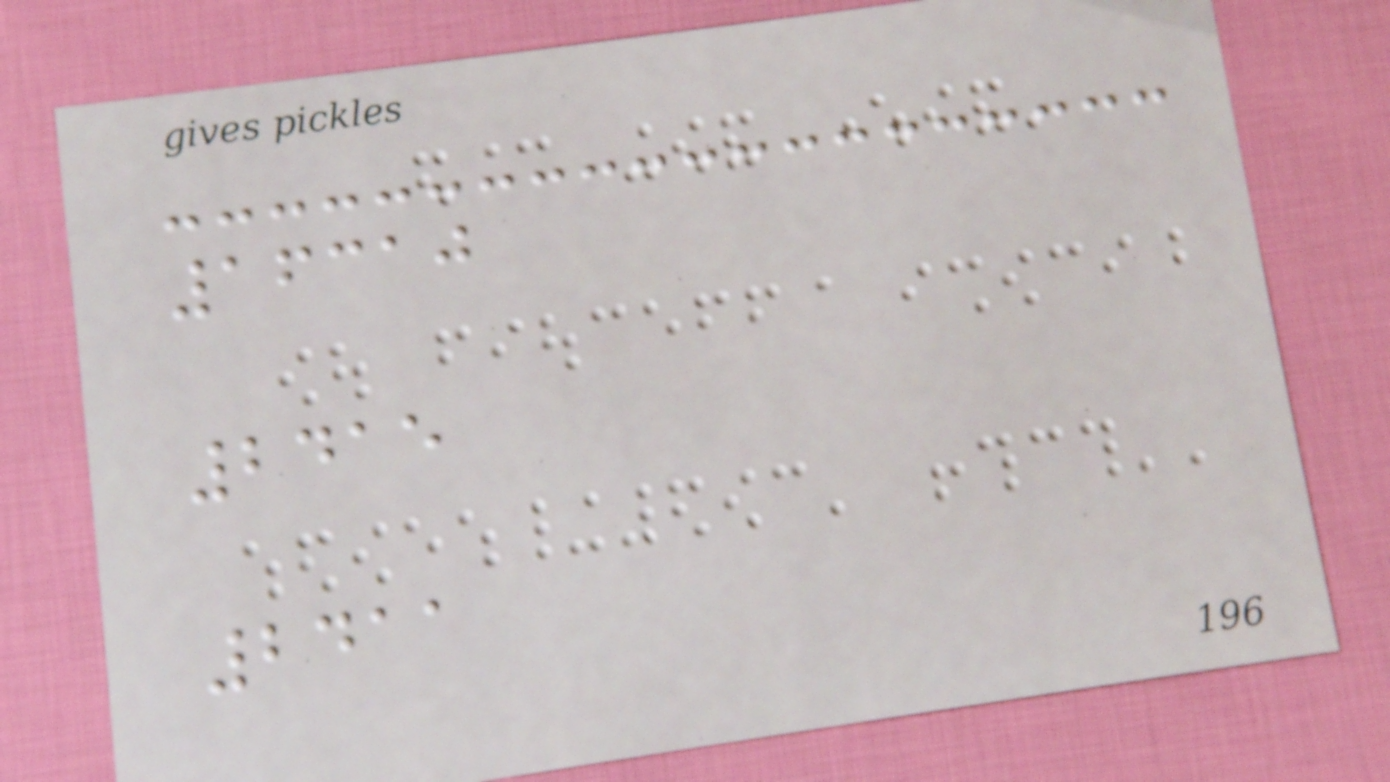16310
2415
2411
